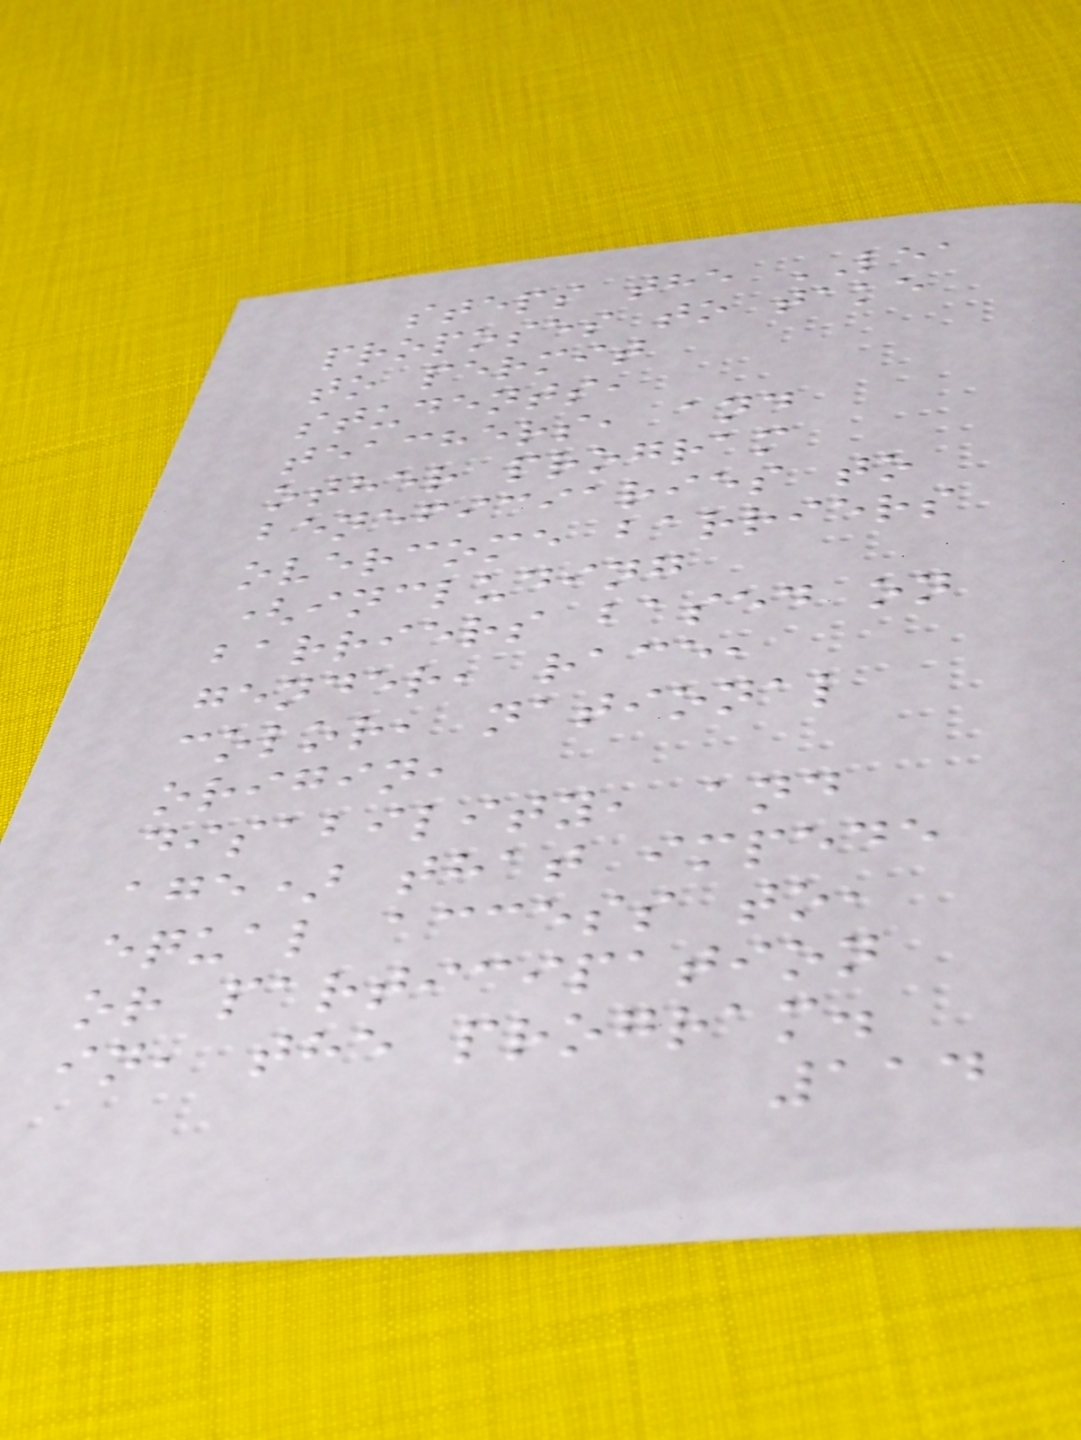steps the LEA
proposes to take
to permit
students,
teachers, and
other program
beneficiaries to
overcome barriers
(including
barriers based on
gender, race,
color, national
origin,
disability, and
age) that impede
equal access to,
or participation
in, the program.
114
